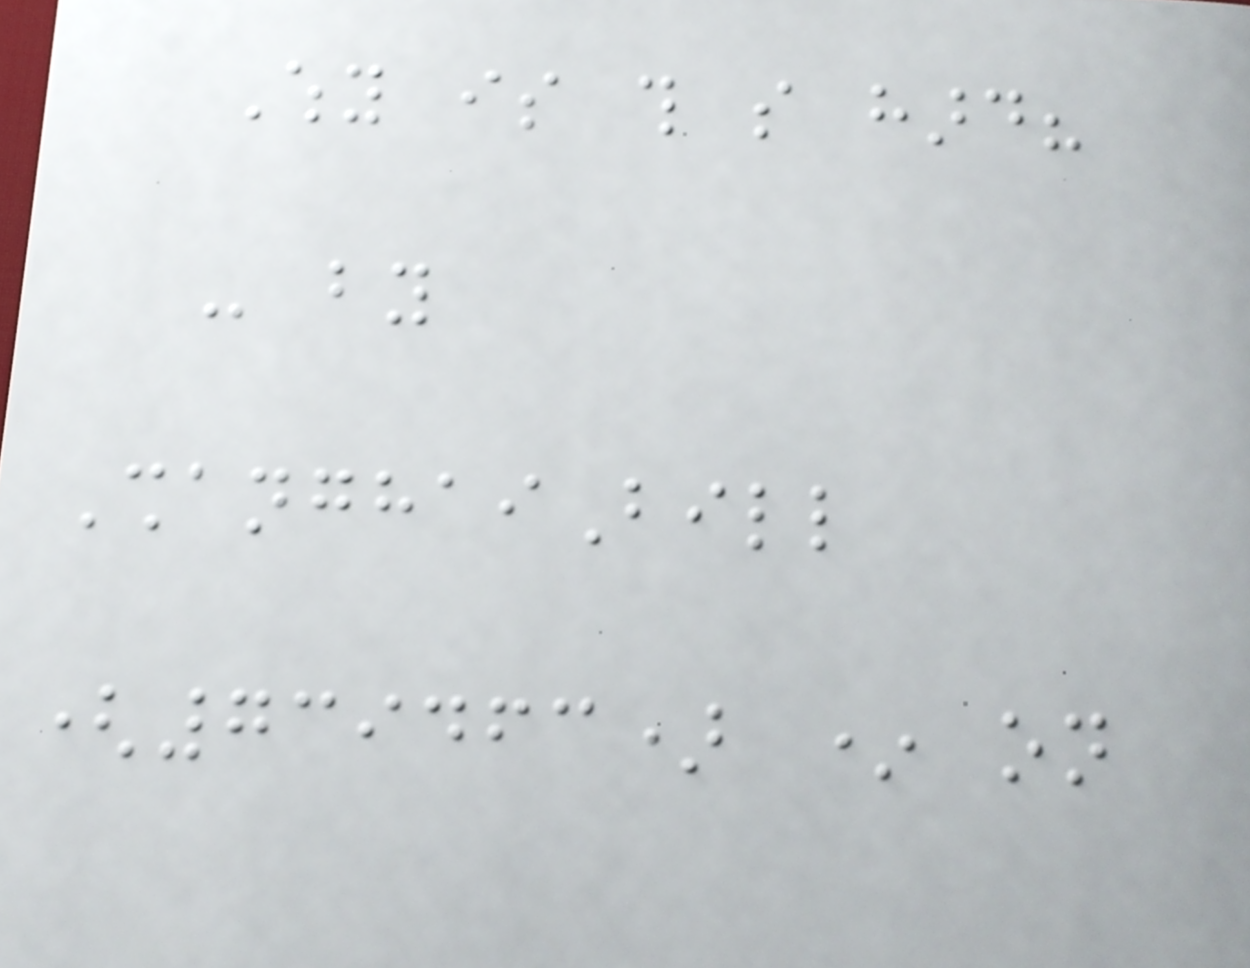Why is this so hard?
- by
ShanghaiBill
(739463) * on
